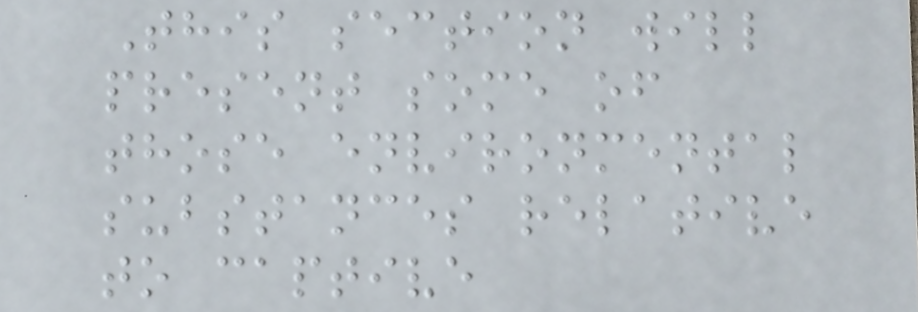This section will
present some of
those environmental
substances relative
to captive
